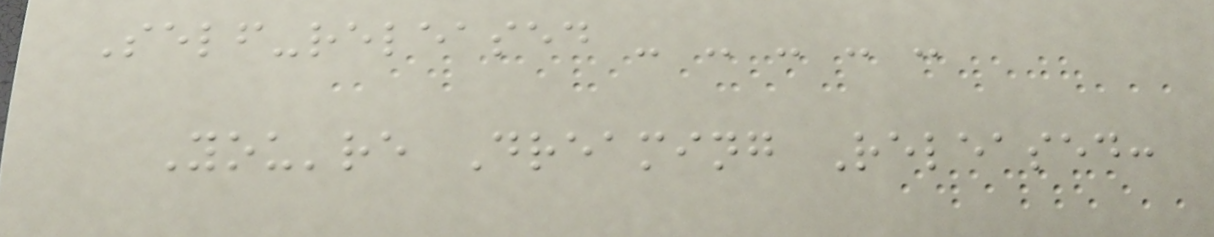Self-released - - - - -
You're Dreaming Released:
